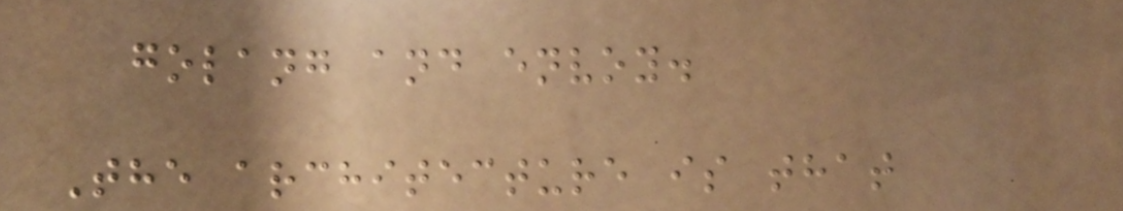golang and envoy.
The architecture is that
